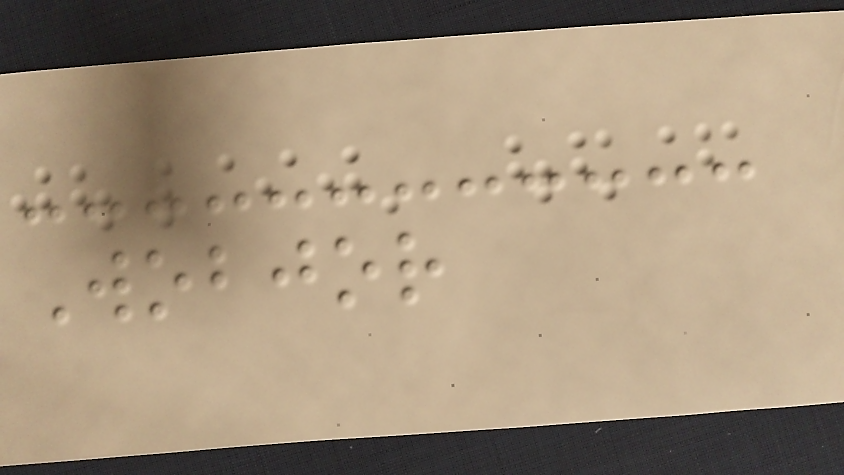Wobjor
